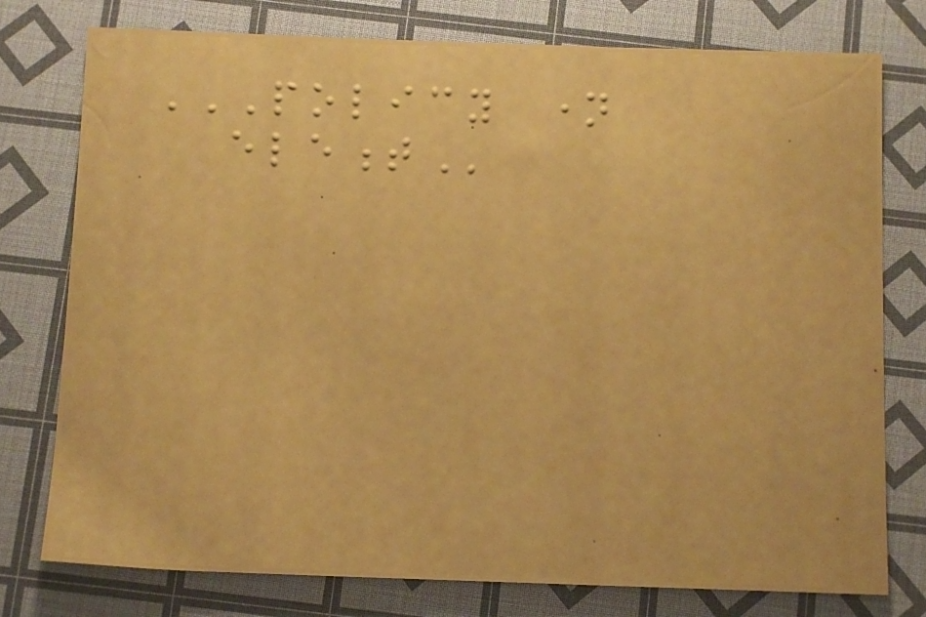POLICY NAME
ELEMENT
